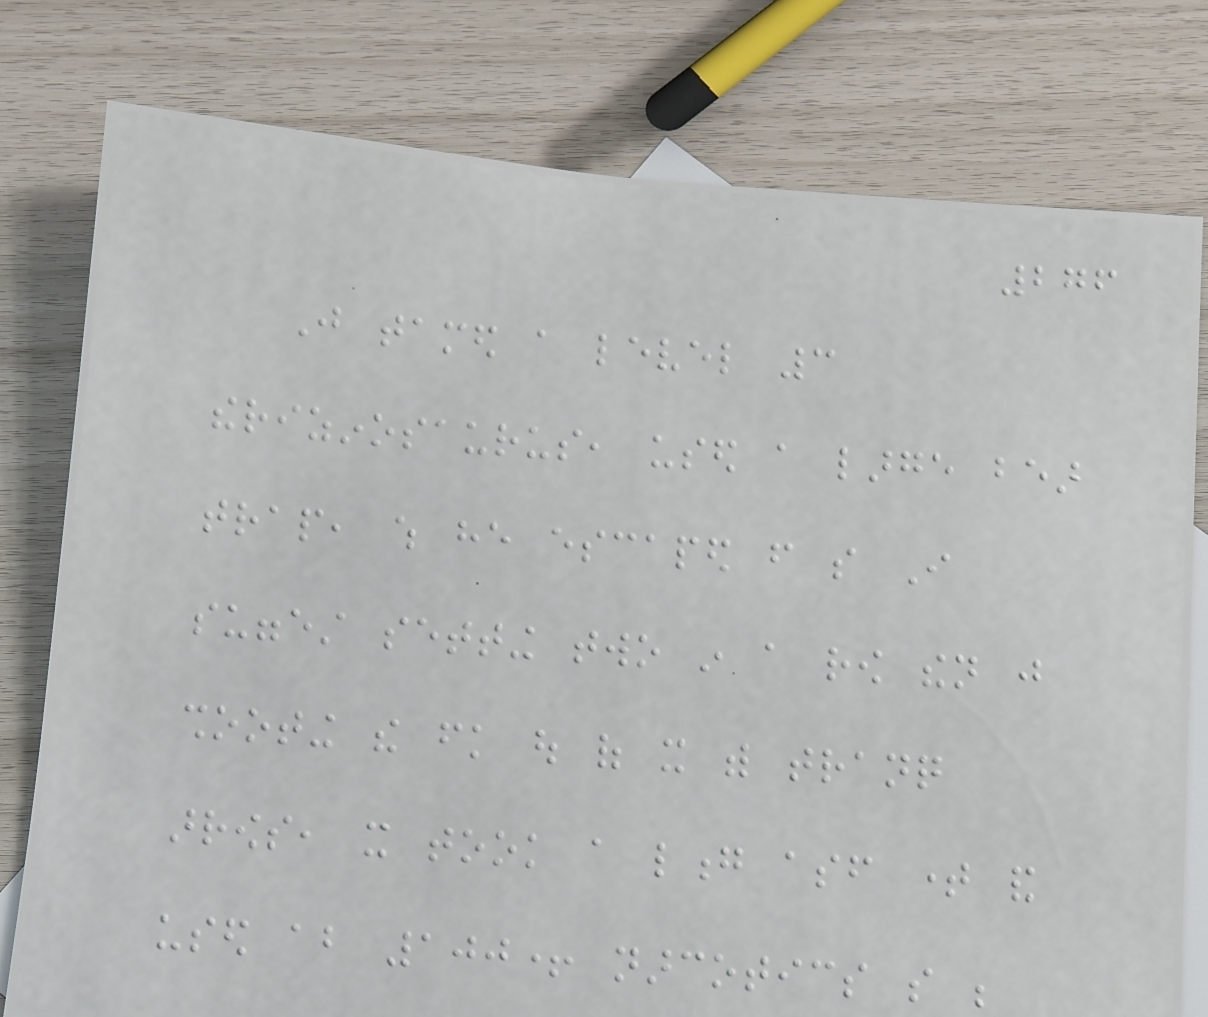276
Just tamed a level 3
therizinosaurus, used a large bear
trap, which he escaped from so I
suggest setting two in a row then just
shooting the fk out of it with tranq
arrows, it took a long asf time and
used about 100+ narcotics so be
